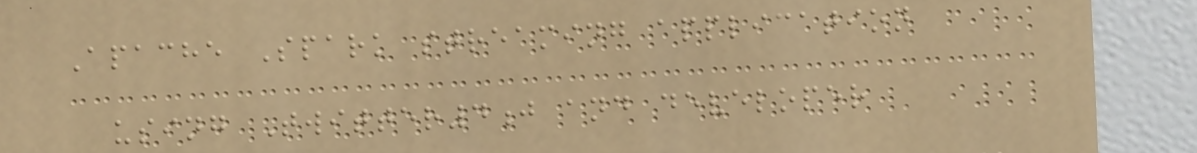Apache Spark streaming application
using Twitter4j and developer
